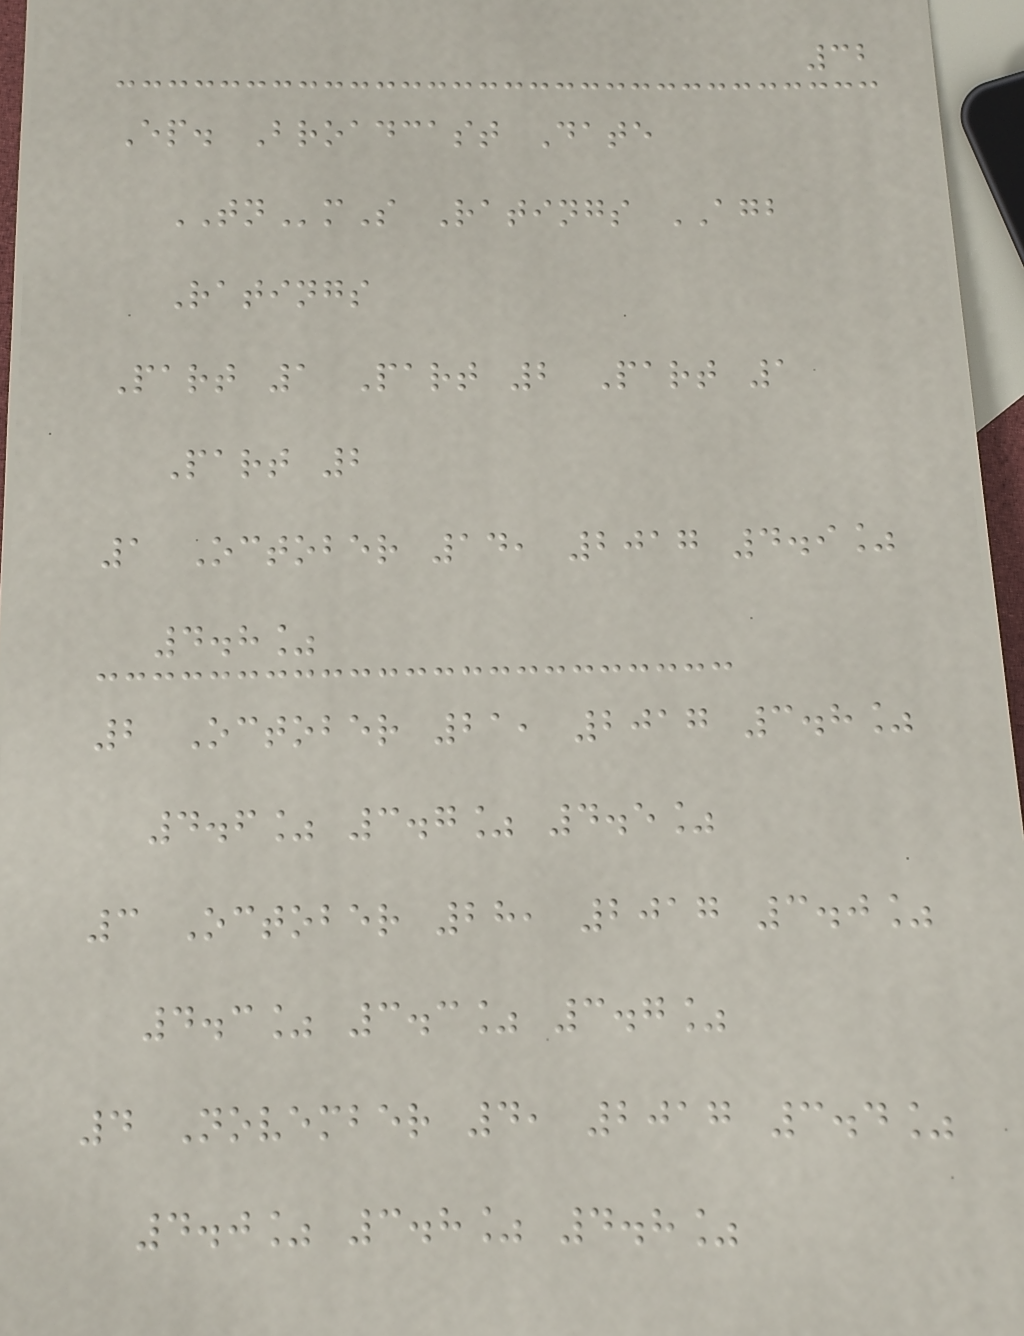32
Ep. Broadcast Date
TNmS Ratings AGB
Ratings
Part 1 Part 2 Part 1
Part 2
1 October 14, 2017 4.9%
4.8%
2 October 21, 2017 3.8%
4.6% 3.7% 4.5%
3 October 28, 2017 3.0%
4.3% 3.3% 3.7%
4 November 4, 2017 3.4%
4.0% 3.8% 4.8%
